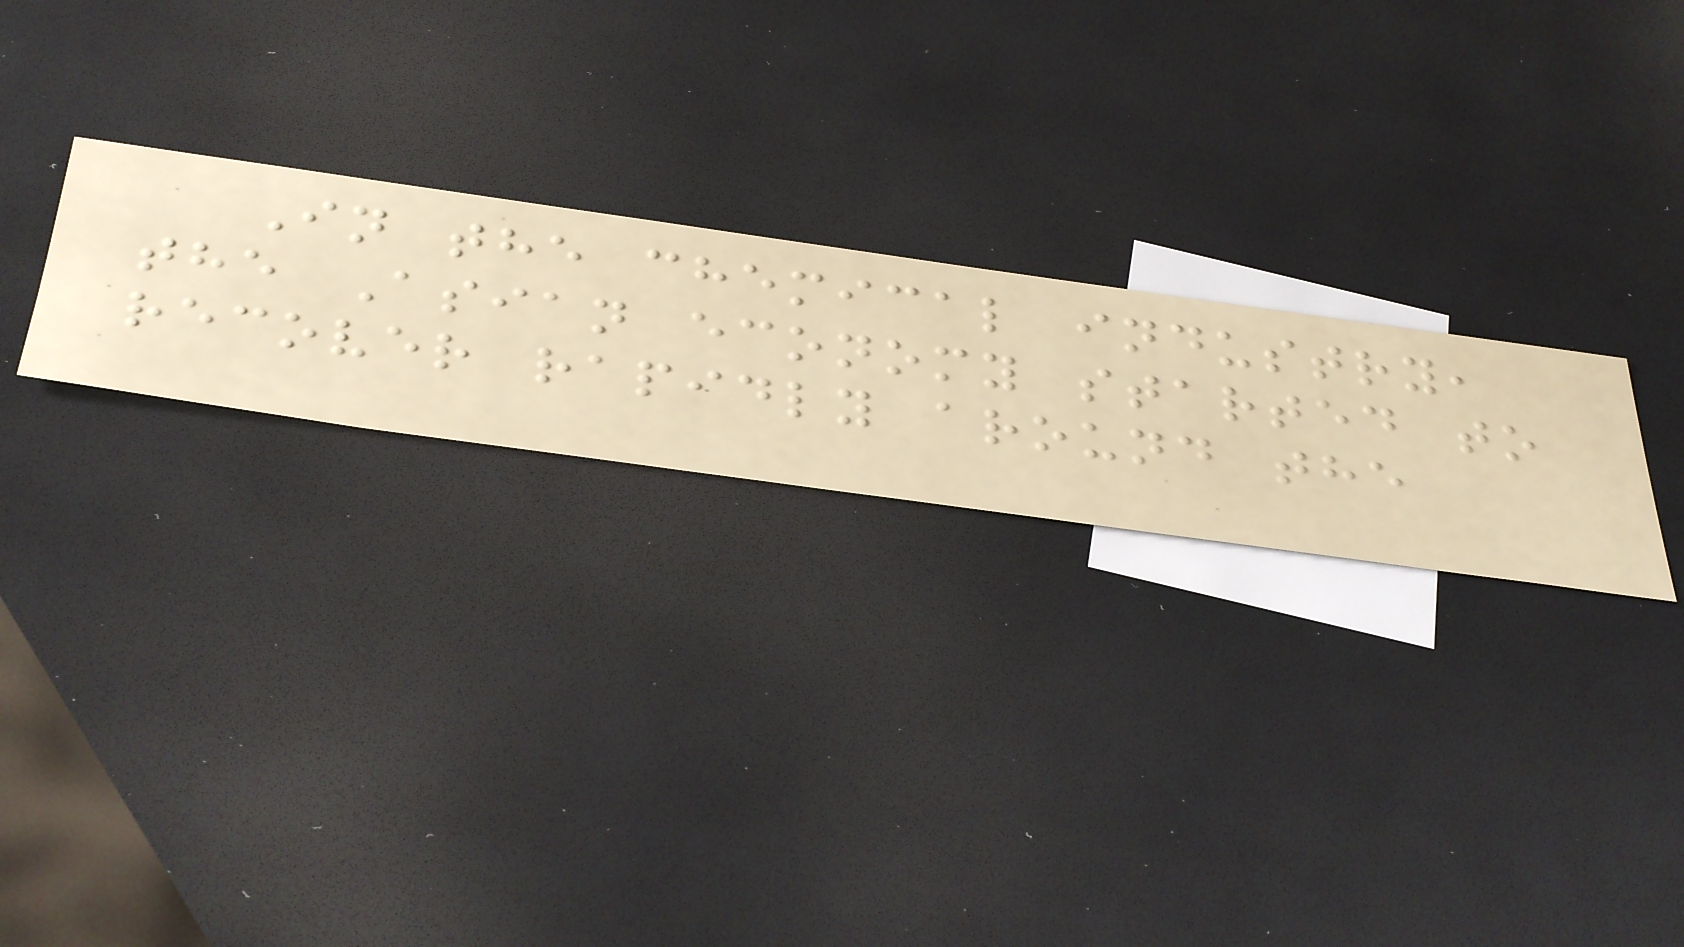In the chemical industry,
the Asian economy started to
recover rapidly around the
